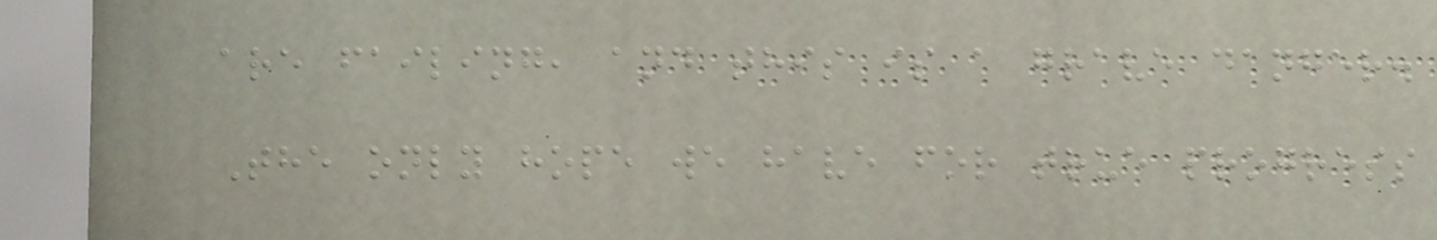are failing, and this is a grave danger.
The only hope we have for true progress
